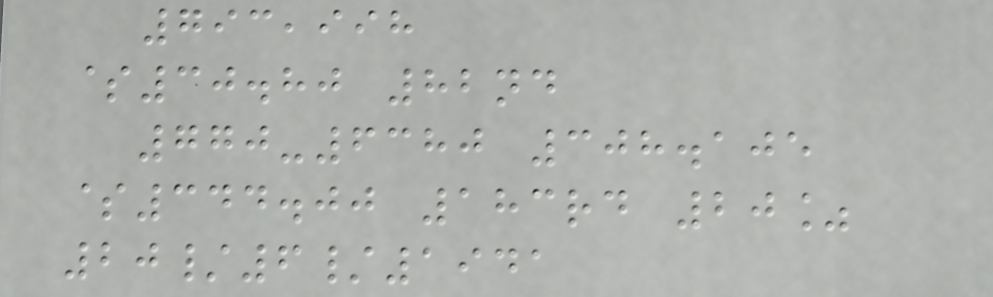793,998
$30.80 82nd
770-6380 308.105
$344.00 183rd 20%
20/6/1941
